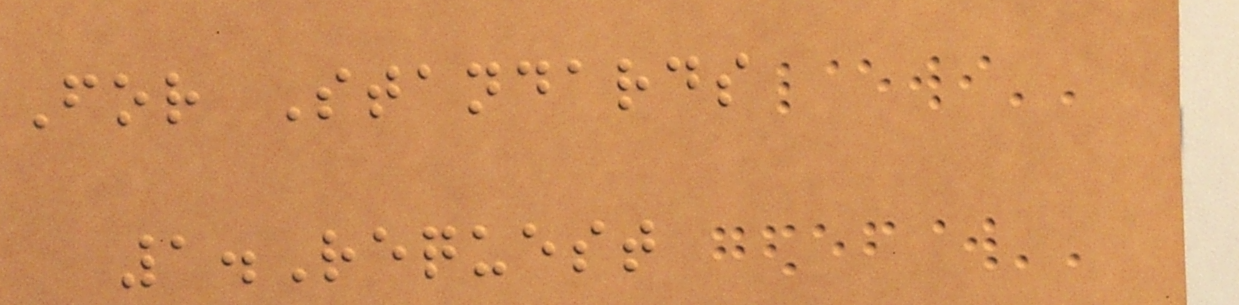For Standards
1.Request
